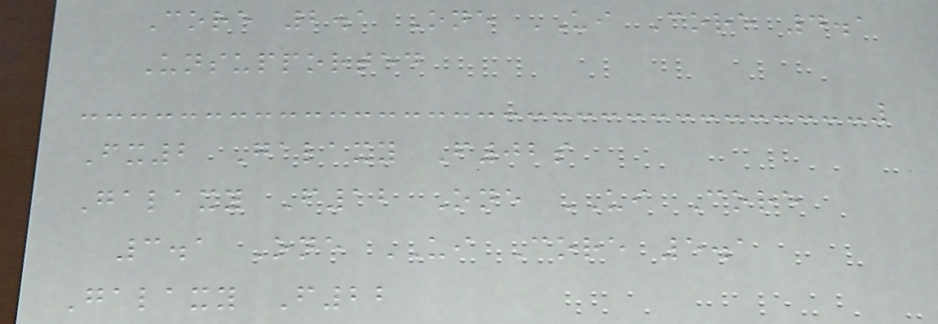Core 2.1 One UI Core 4.1
Unsupported
Fx2 Galaxy F02s
Galaxy F12 One UI Core
3.1 One UI Core 5.1
Galaxy F22
